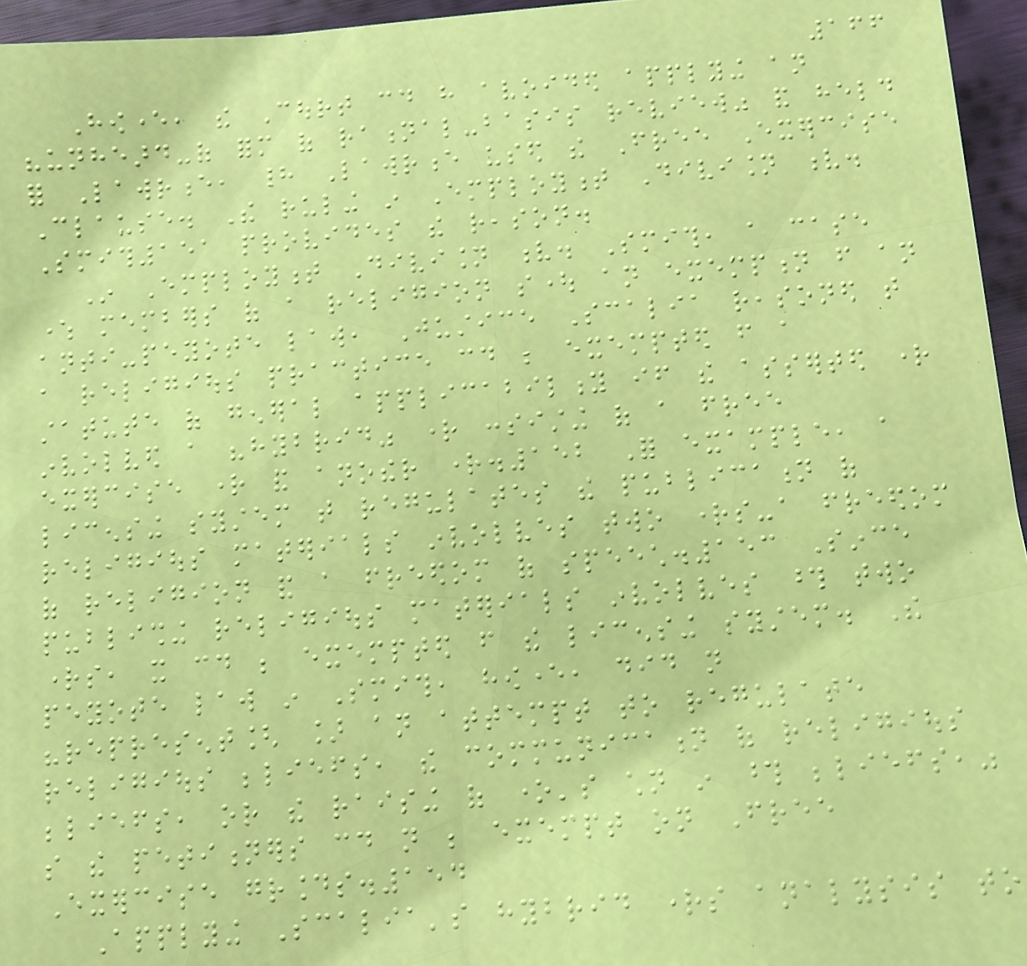166
However, the Court could have avoided applying an
"unheard-of form of rational-basis review" and held
for Lawrence, had Lawrence used the Free Exercise
Clause. The ruling in Employment Division v.
Smith151 provides the reason.
In Employment Division v. Smith, a case
where members of a religion sought an exemption from an
anti-peyote law, Justice Scalia reasoned that
a religious practice could be exempted from a
statute of general applicability if the asserted right
involved a "hybrid" right consisting of a free
exercise right and another right.152 For example, a
licensing system that regulates the publication of
religious materials involves two rights-a freedom
of religion and a freedom of speech.153 Since
publishing religious materials involves those two
rights, it could be exempted from the licensing system. The
peyote law in Smith, however, did not
"represent[ ] an attempt to regulate
religious beliefs, the communication of religious
beliefs, or the raising of one's children in those beliefs,"
so the petitioners could not be exempt on Free
Exercise grounds.154
Applying Scalia's hybrid rights analysis to
